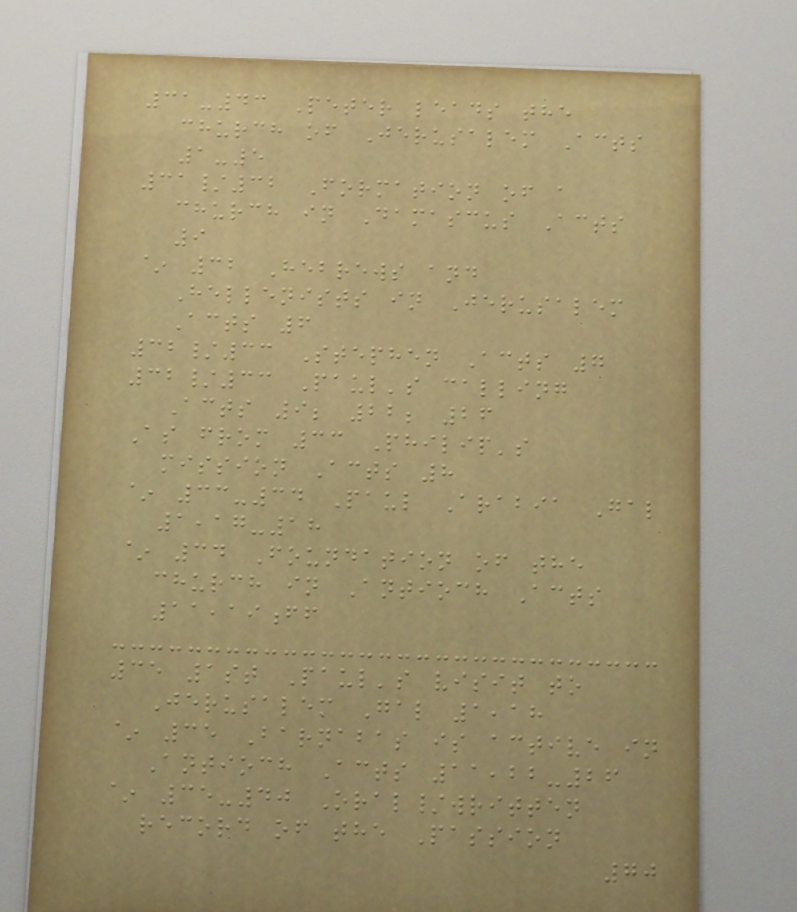31-43 Peter leads the
church of Jerusalem Acts
1-5
31/32 Formation of a
church in Damascus Acts
9
~ 32 Hebrews and
Hellenists in Jerusalem
Acts 6
32/33 Stephen Acts 7
32/33 Paul's calling
Acts 9; 22; 26
As from 33 Philip's
mission Acts 8
~ 33-34 Paul Arabia Gal
1,17-18
~ 34 Foundation of the
church in Antioch Acts
11,19ff
35 1st Paul's visit to
Jerusalem Gal 1,18
~ 35 Barnabas is active in
Antioch Acts 11,22-26
~ 35-40 Oral/written
record of the Passion
70
